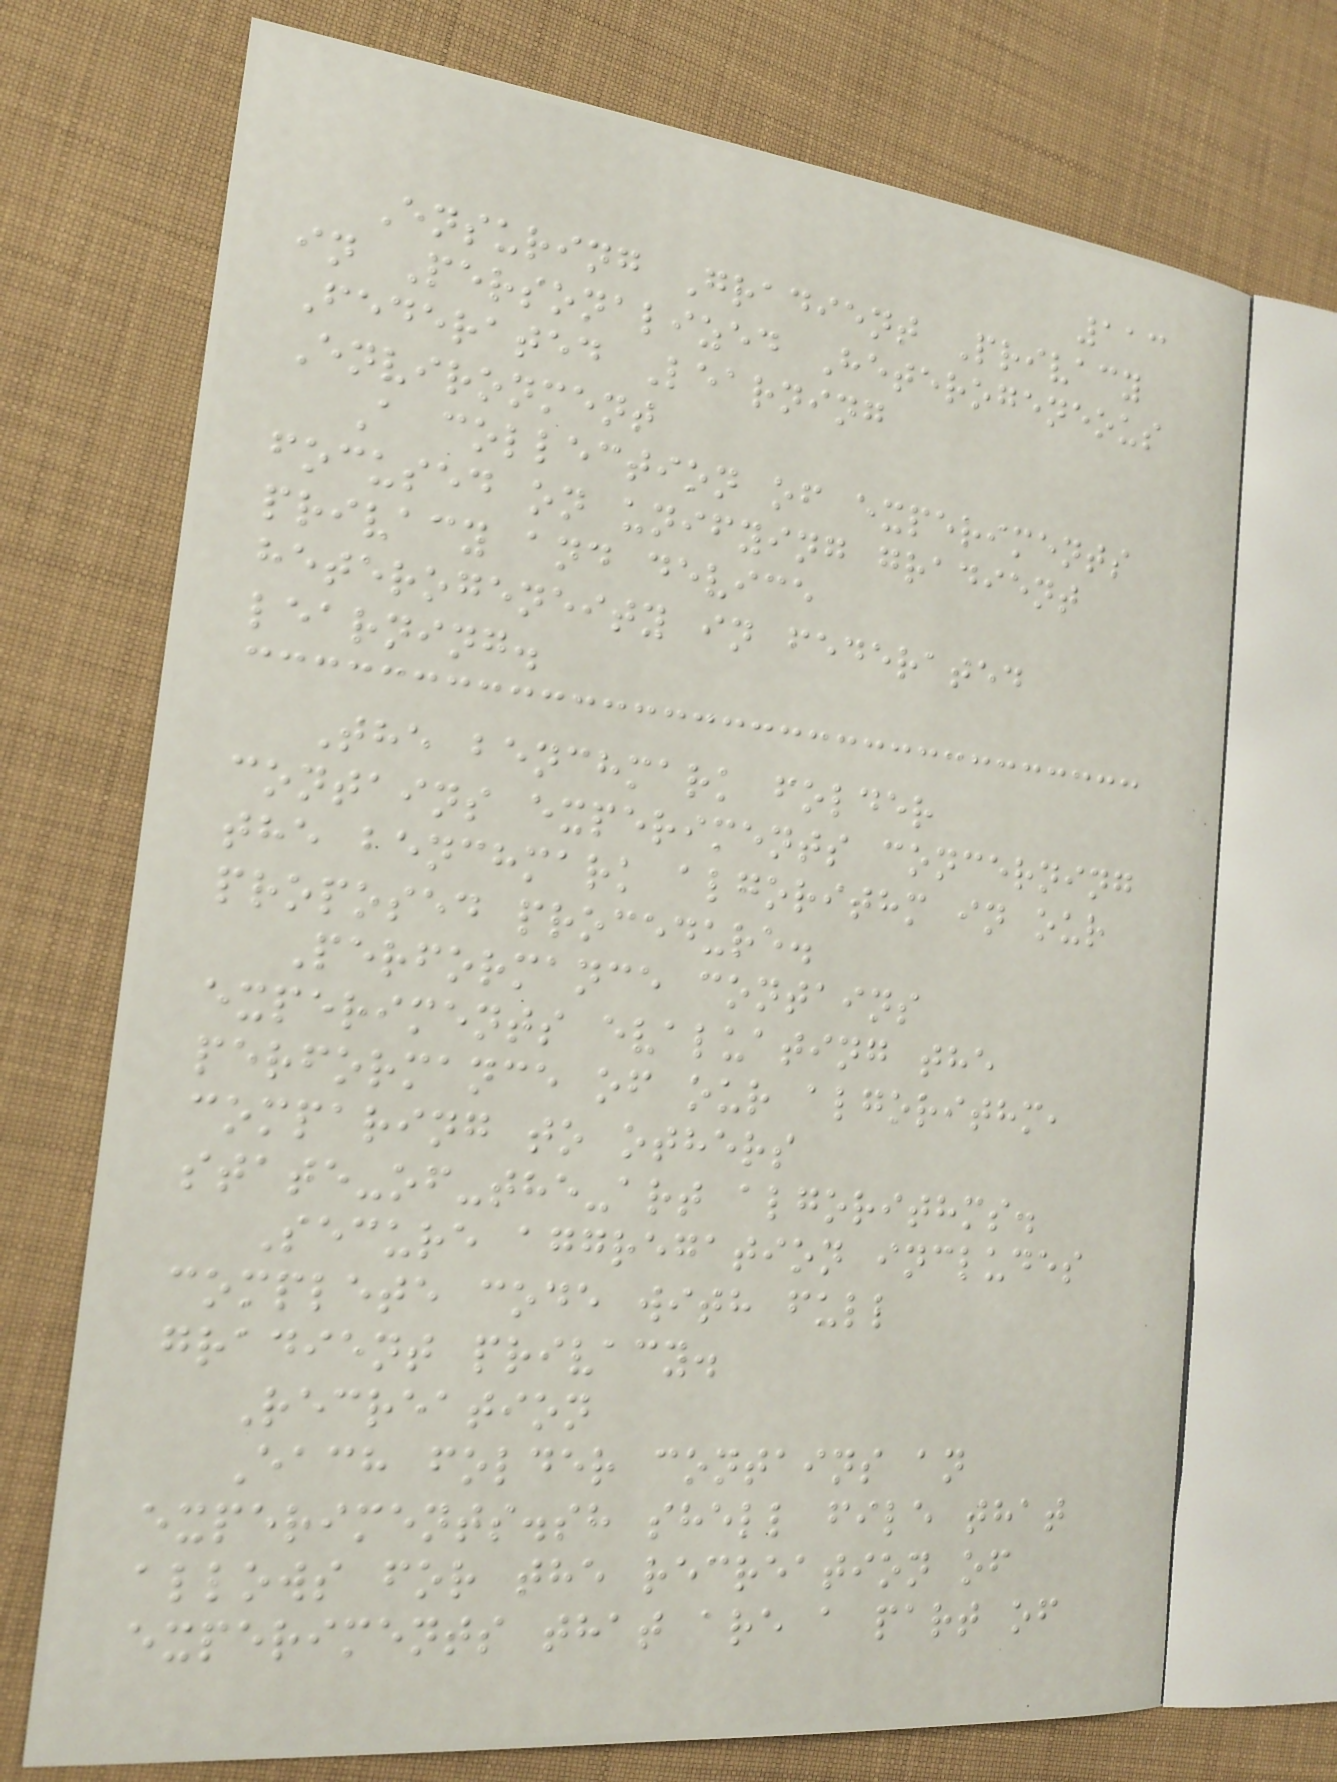113
Ensuring Gradient Privacy
in Personalized Heterogeneous
Federated Learning
Environment
A collection of experiments
focused on unifying gradient
privacy and device
heterogeneity in federated
learning.
The benchmark folder
contains experiments concerning
the benchmark algorithm in our
proposed procedure.
Performance contains
experiments evaluating the
performance of our algorithm,
comparing to others
state-of-the-art algorithms.
Secure aggregation includes
complete code with full
gradient privacy.
Recreation
Each folder contains an
experiments.sh shell file that
allows for the recreation of
experiments that are a part of
